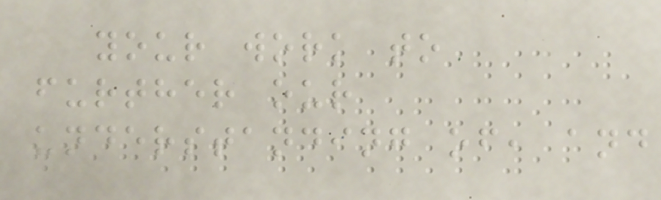your work to
further our
understanding of, and
